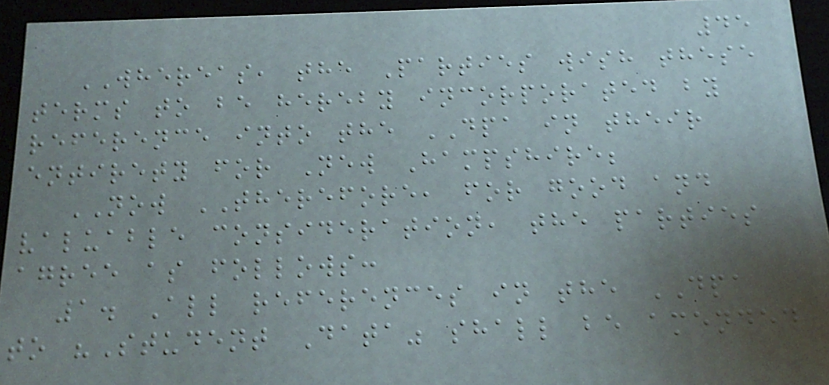45
WHEREAS, the Parties wish these
terms to be hereby incorporated by
reference into the DPA in their
entirety for New Hampshire;
NOW THEREFORE, for good and
valuable consideration, the parties
agree as follows:
1. All references in the DPA
to "Student Data" shall be amended
